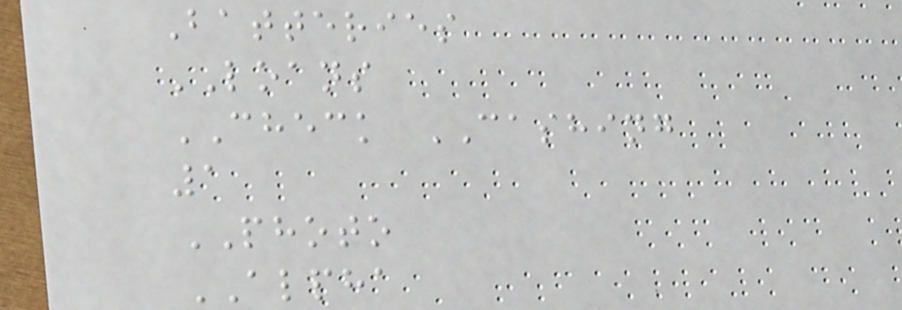Batteries
LOANS
CHECK CASHING
1
PHOTO
ALPHA
